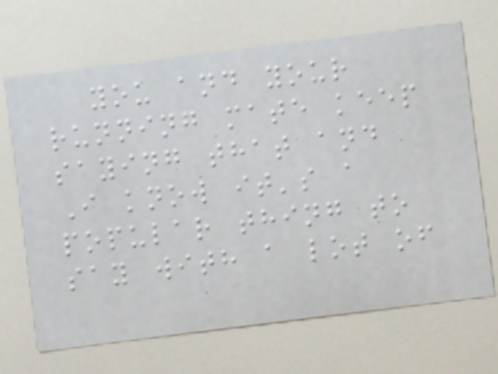you and your
running mate keep
saying that and
I know it's a
popular thing to
say with a lot of
